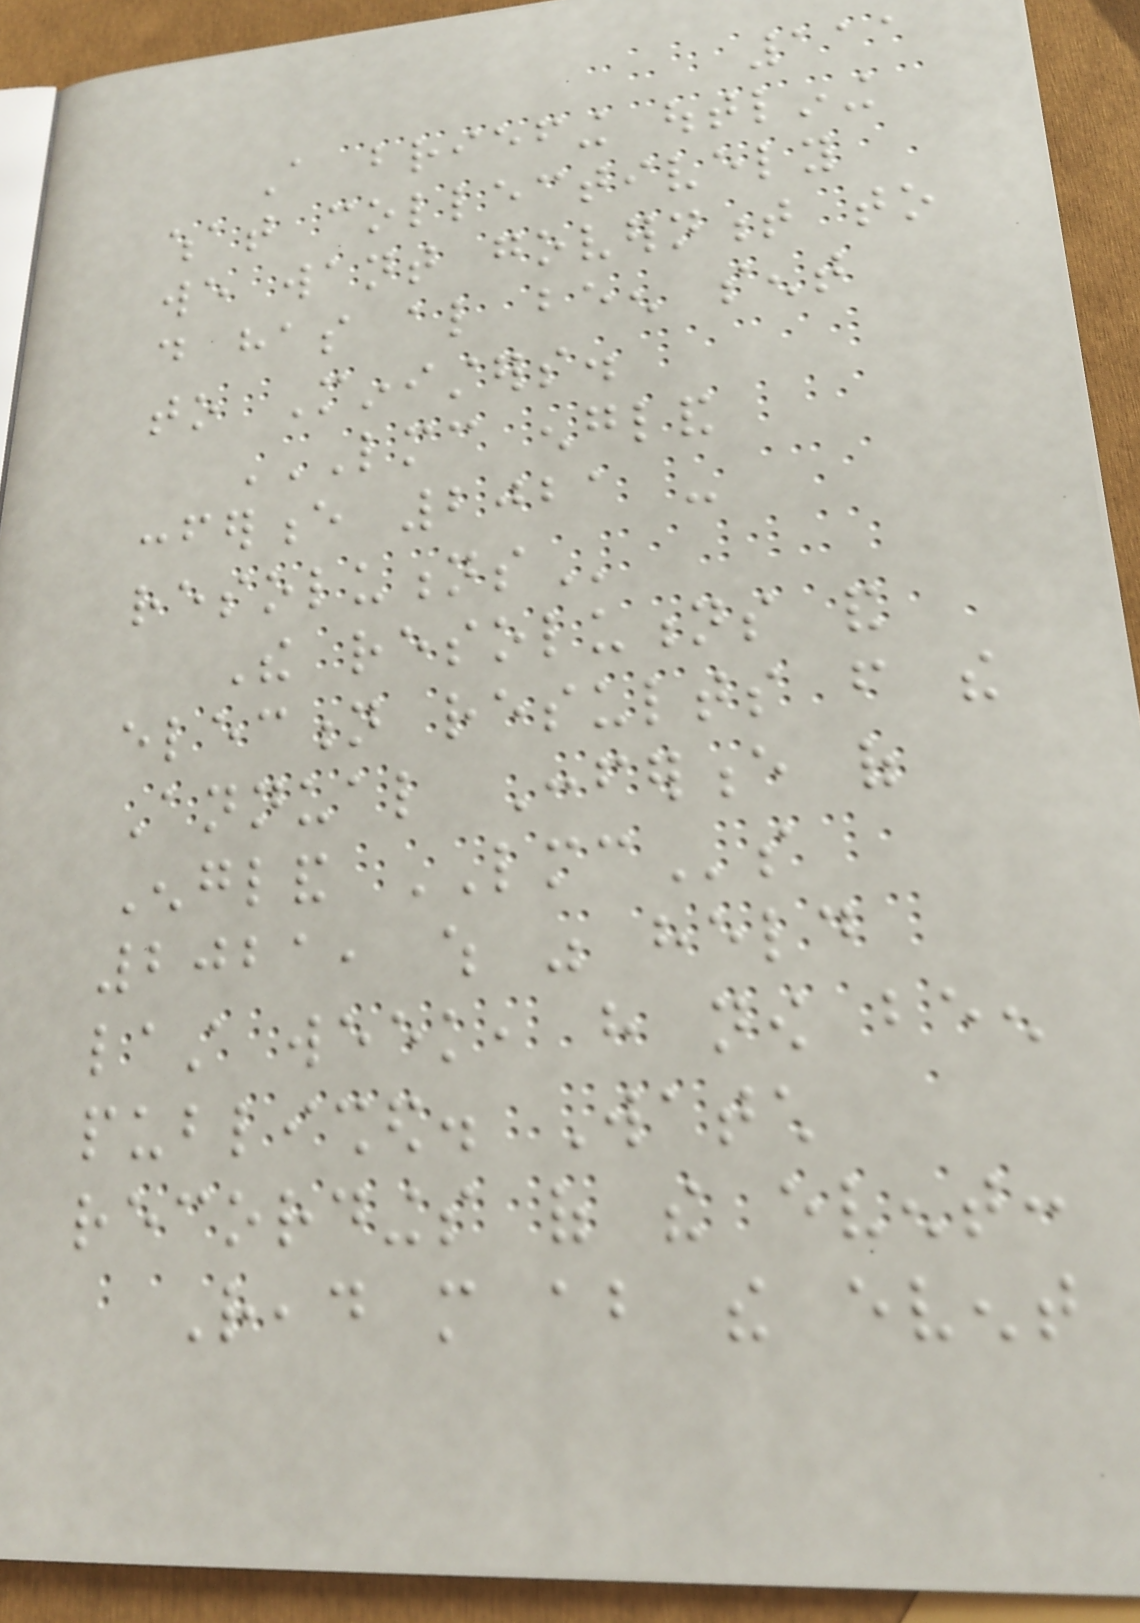111
A briefing outlining
what collectively
we want government to
do has also been sent
to Ministers.
LMC ENGLAND
CONFERENCE 2021 -
RESOLUTIONS
The resolutions and
election results from the
Annual Conference of
England LMCs
2021, which was held
last week, have now been
published. Watch
recordings of the event:
Read more about the event
